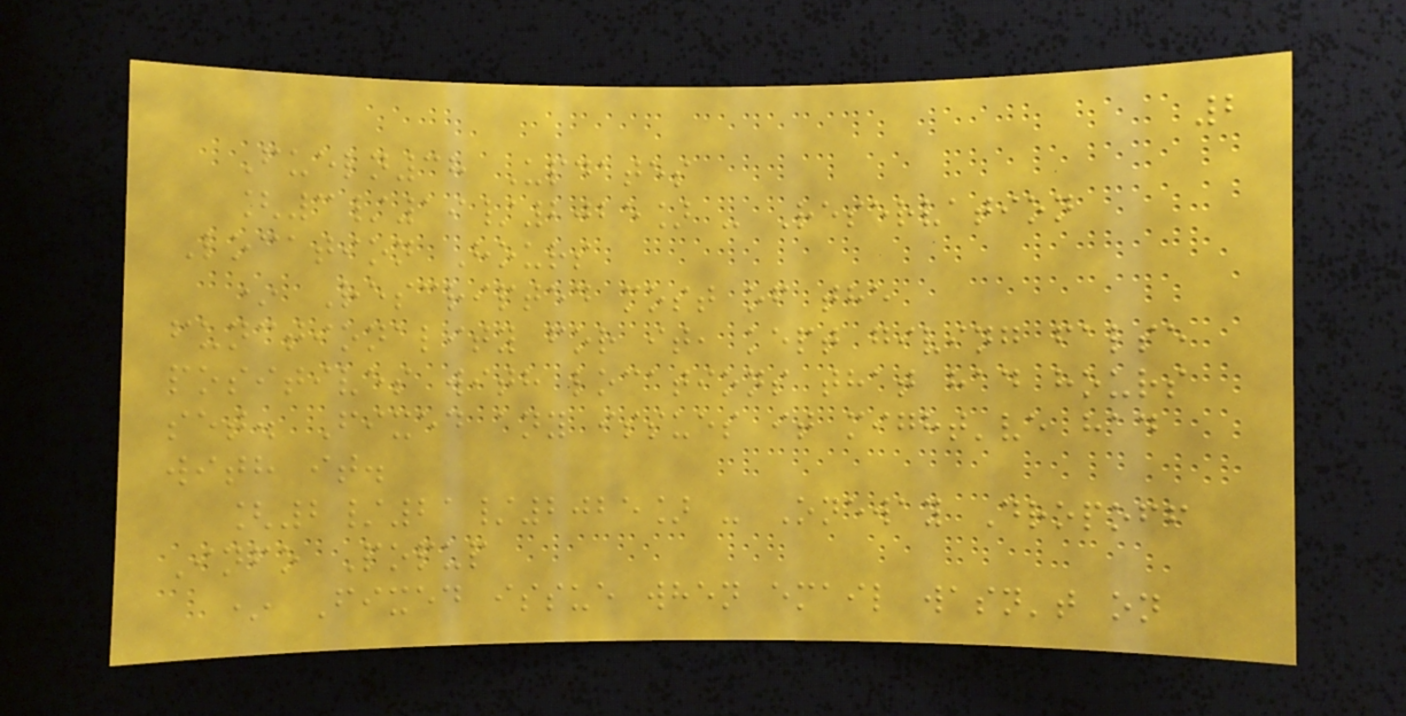2
Fueln38 Updates
[3/19/2025] - Reservation
Location Hours
* Rescripted most of the
functionality for it, kept giving false
positives with locations that had hours
set. Fixed any issues it might've had
with it.
[2/21/2025] - Oneway Dropoff
Info Popup
* Fixed issue when email wasn't on
